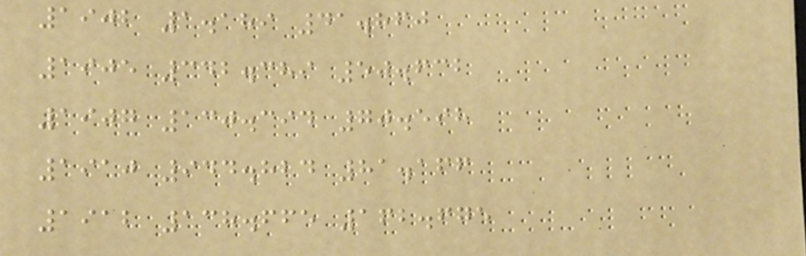1902 1.189 41.860
1905 342.389 50.632
1907 130.394 70.598
1910 944.824 81.166
1912 138.665 162.675
